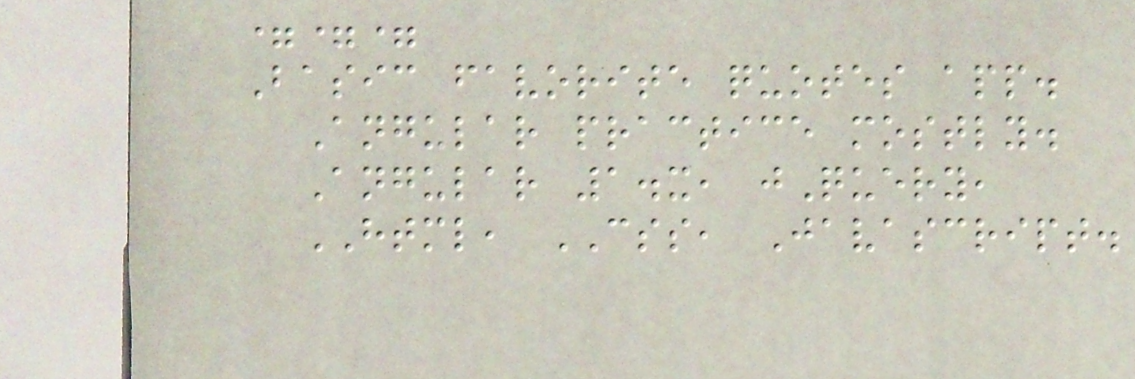===
Basic favorite quotes app.
Angular practice mostly.
Angular 1.x, jQuery,
HTML, CSS, Javascript.
